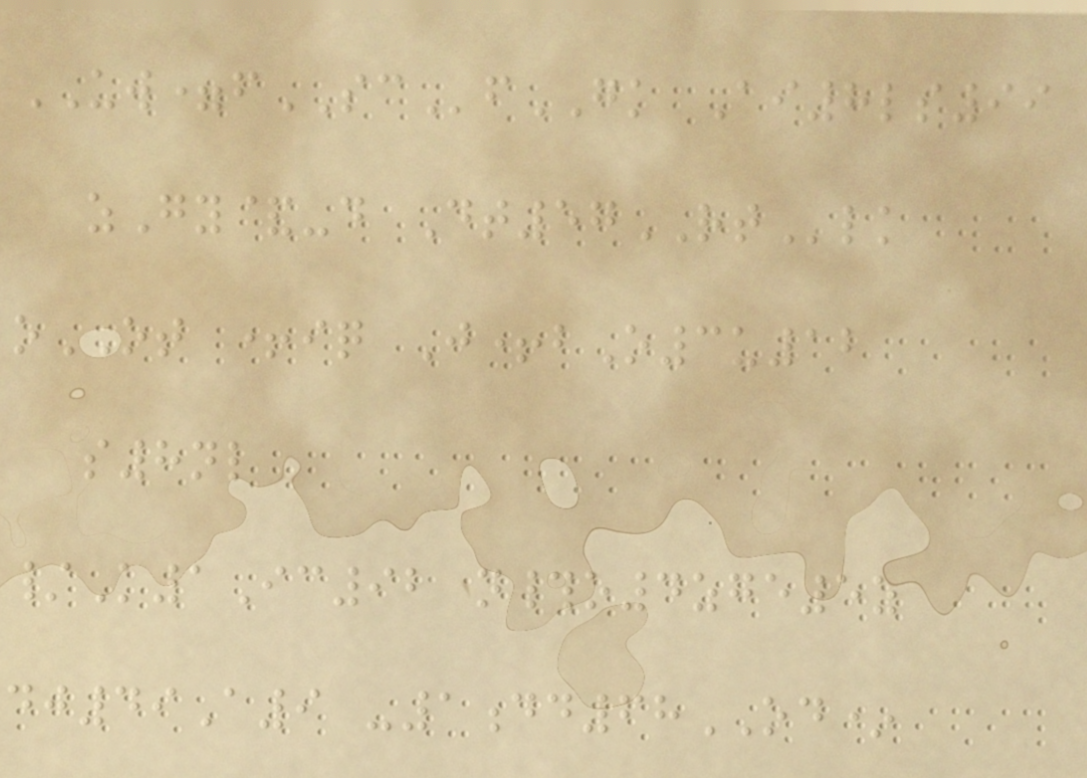UW=fSCfGK Ai8ls99
zGy&-d Dt57RTlk
oOT +iq J+bO3u12
s8nl
/K1Ic92 n#o4zge5z
dj49A9 -1dd68OD*
